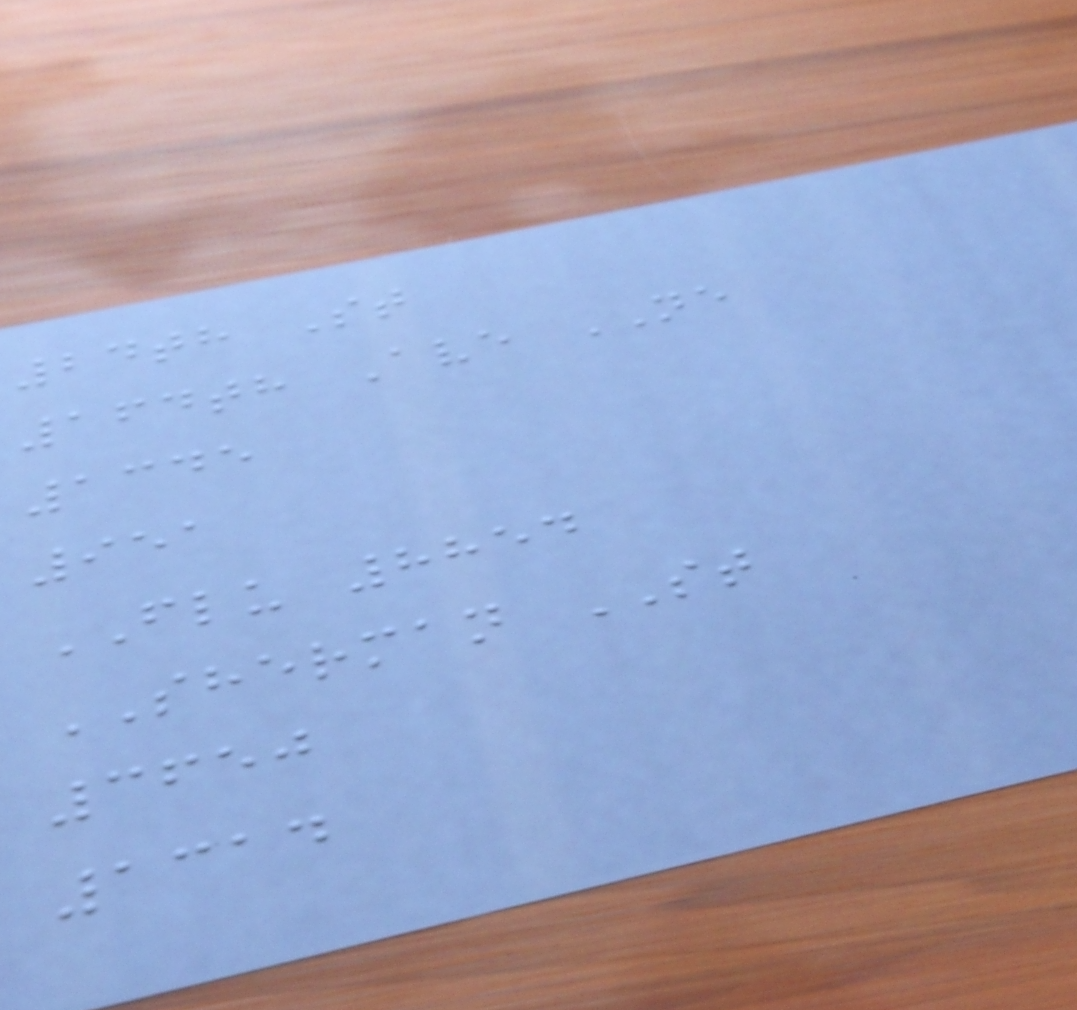24th St
164th Ave NE
1345
951
FLU 8854
SHERMAN ST
3650
1314
